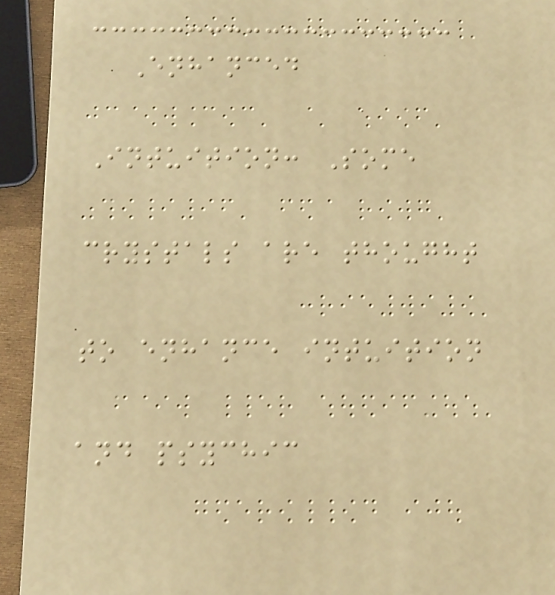Enhanced
Intuition: Some
crystals are thought
to enhance intuition
and psychic
